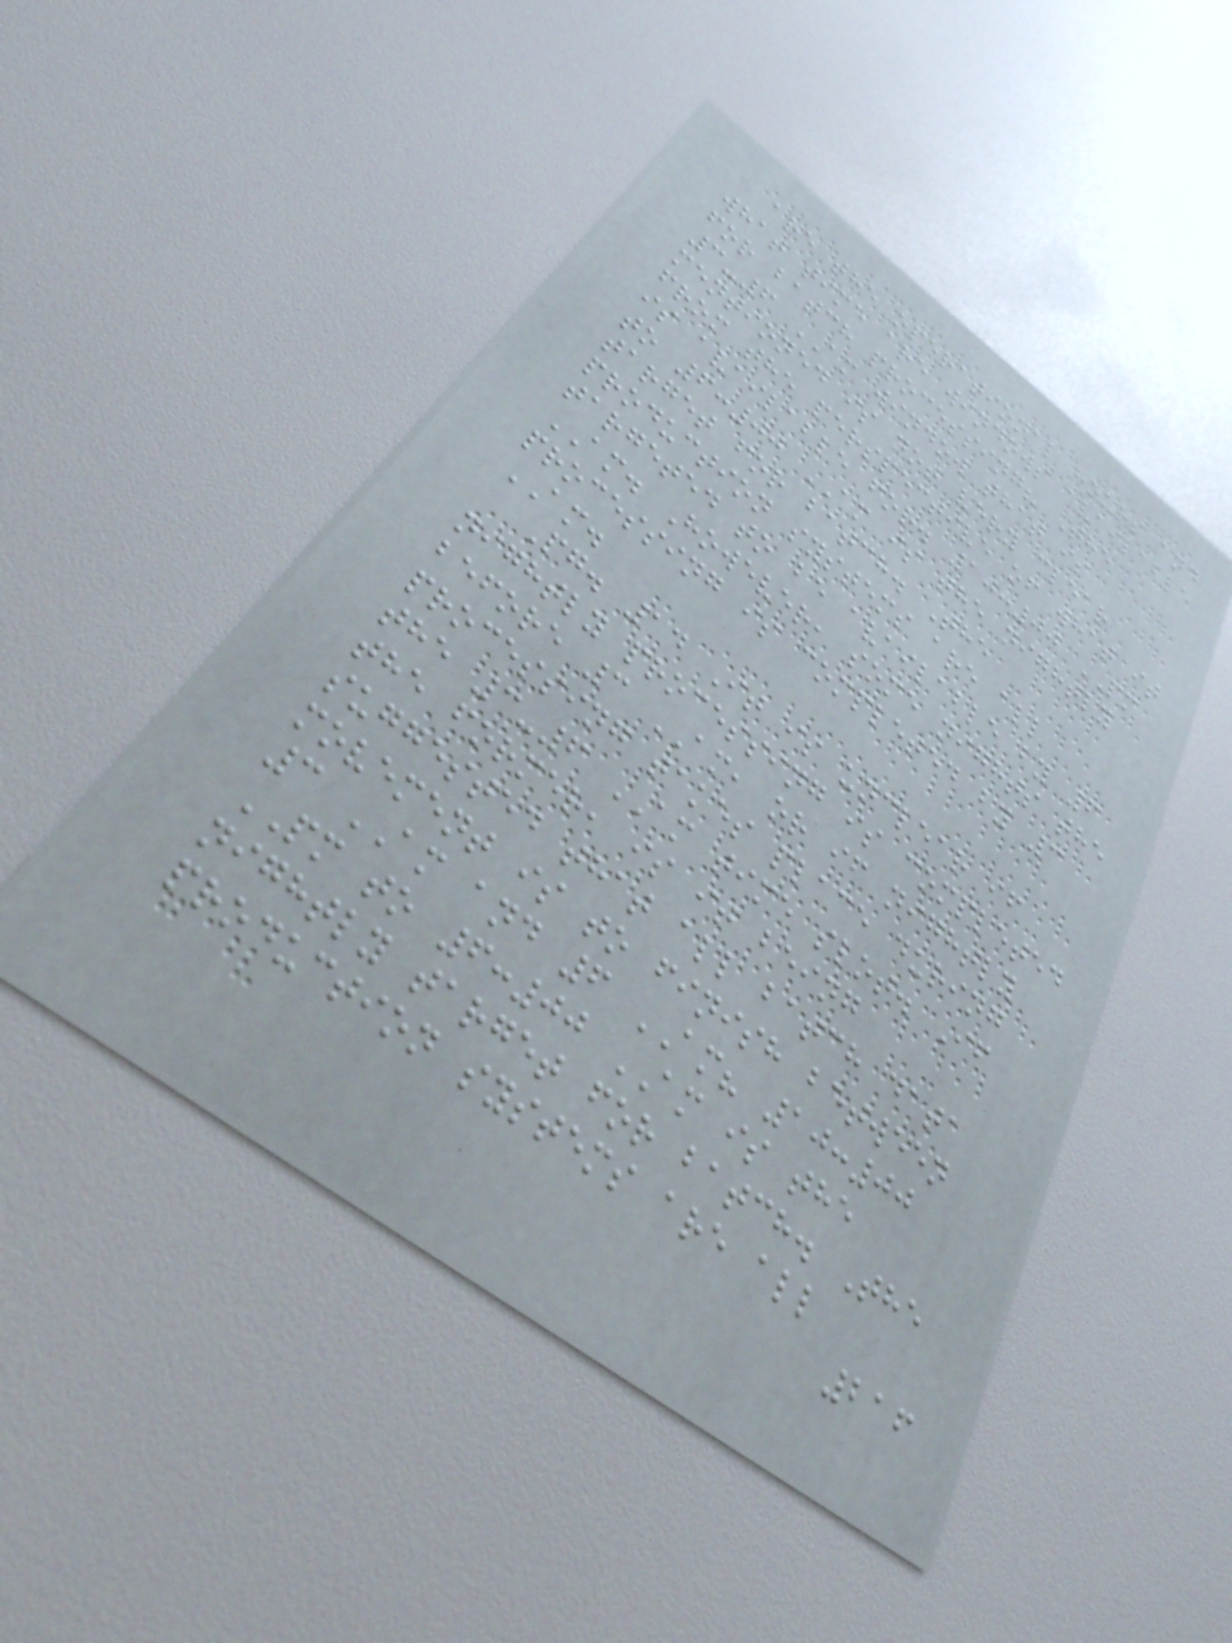are the operational hours and
what time are windows available
for batch processing? The
3-6 AM window that is
mentioned is not very clear
from the perspective of what it
is available for. 10:00 PM
to 6:00 AM is the nightly
target for batch. The
production systems are all
targeted to be available by 6
AM. However, some nights the
processing is completed by 3
AM.
Pg. 14 It is unclear if
nightly processing is completed
before 3 AM, or if nightly
processing takes place during
the 3-6 AM time slot. If
the former, is it being
suggested that all batch data
movement is to finish between
3 AM and 6 AM? 10:00
PM to 6:00 AM is the
nightly target for batch. The
production systems are all
216
